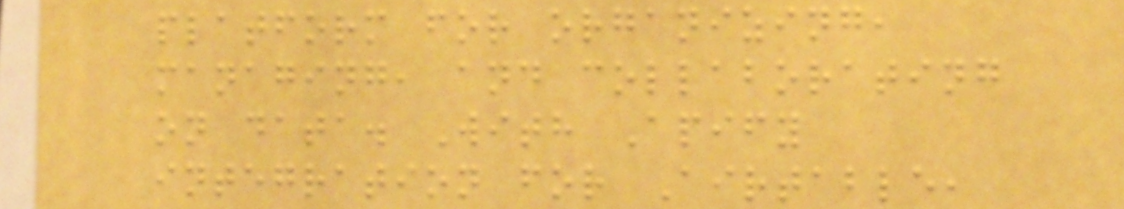platform for organizing,
managing, and collaborating
on data. With Apify
integration for Airtable,
